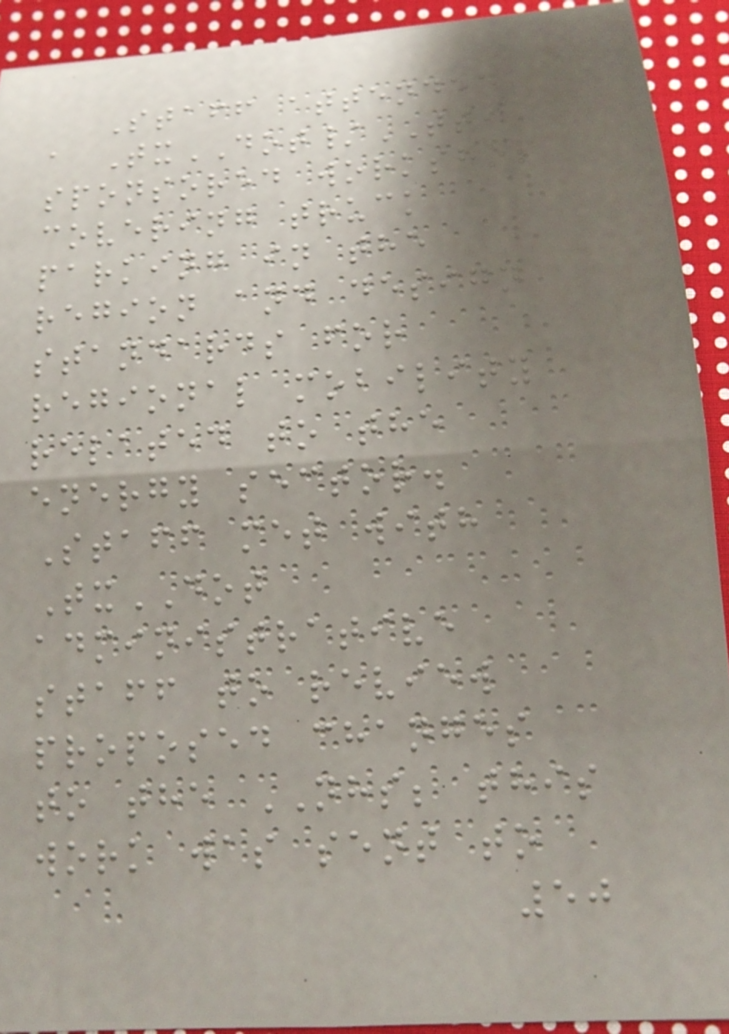Staff attended
a TxDOT/TTI
sponsored workshop
covering truck
parking in the
region and design
standards for
regional mobility
related to the
energy sector.
Staff met with
TxDOT
administrative
staff to review
proposed changes
to the NHS; this
work was sent to
50
